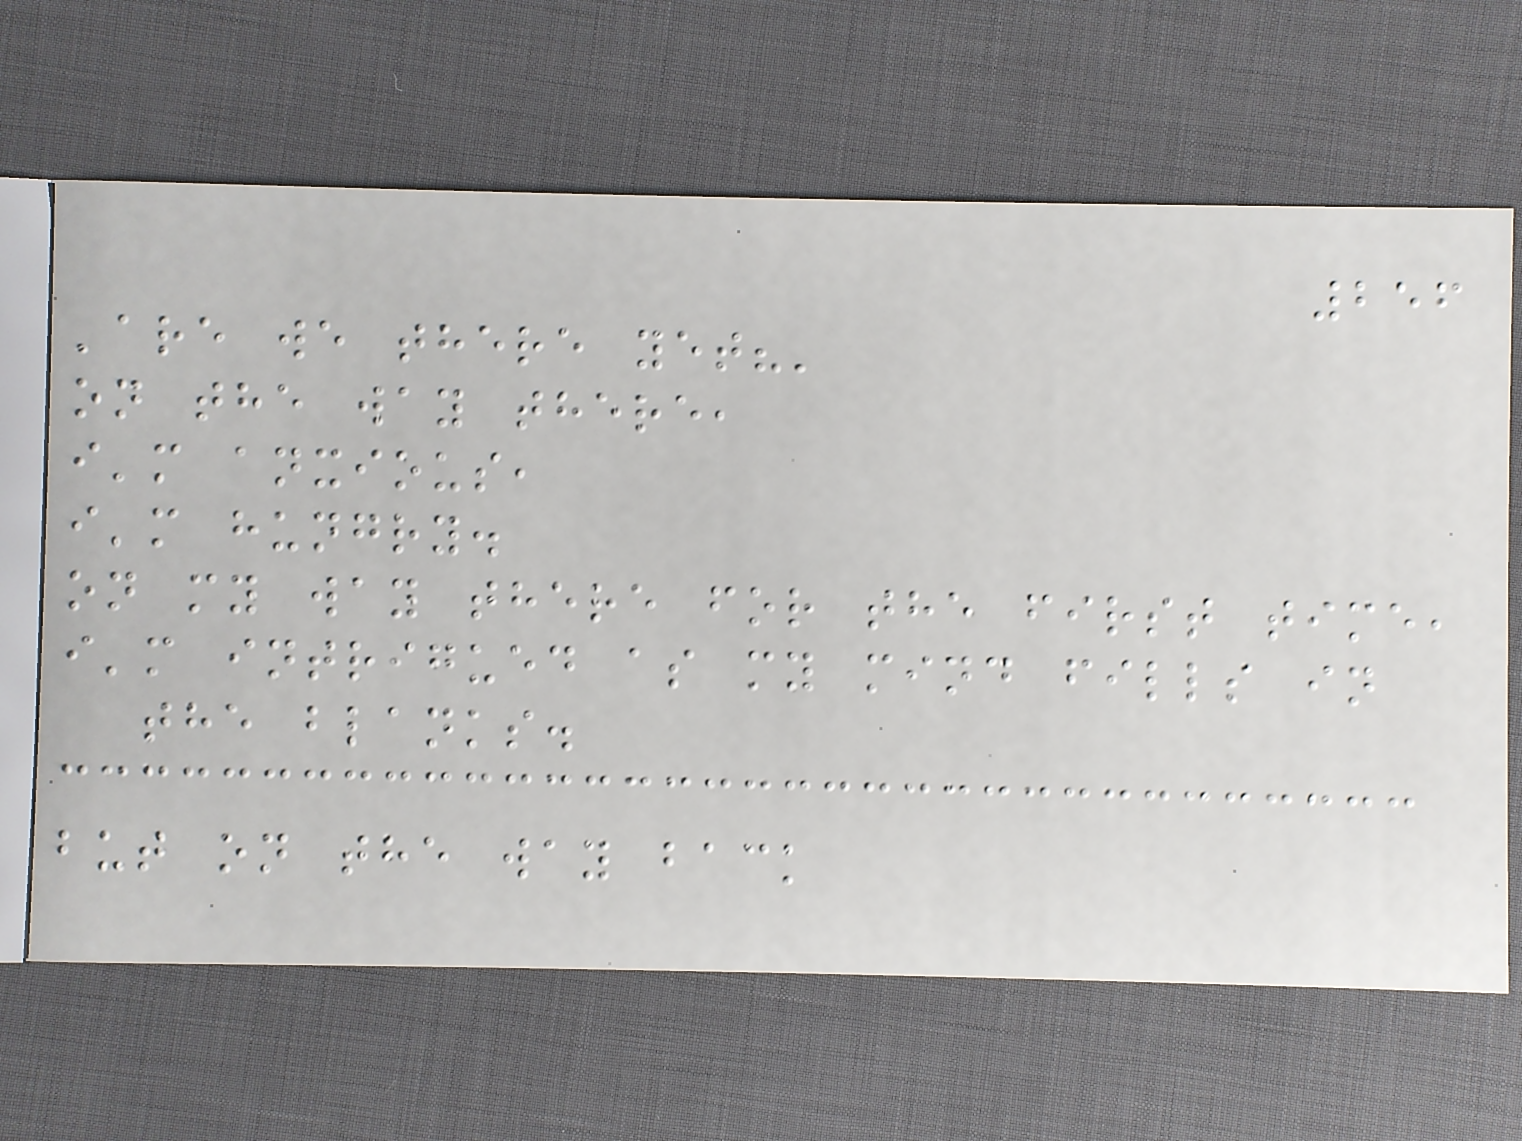256
'are we there yet?'
on the way there,
i'm anxious,
i'm hungry.
on my way there for the first time,
i'm intrigued as my mind fills in
the blanks.
but on the way back
